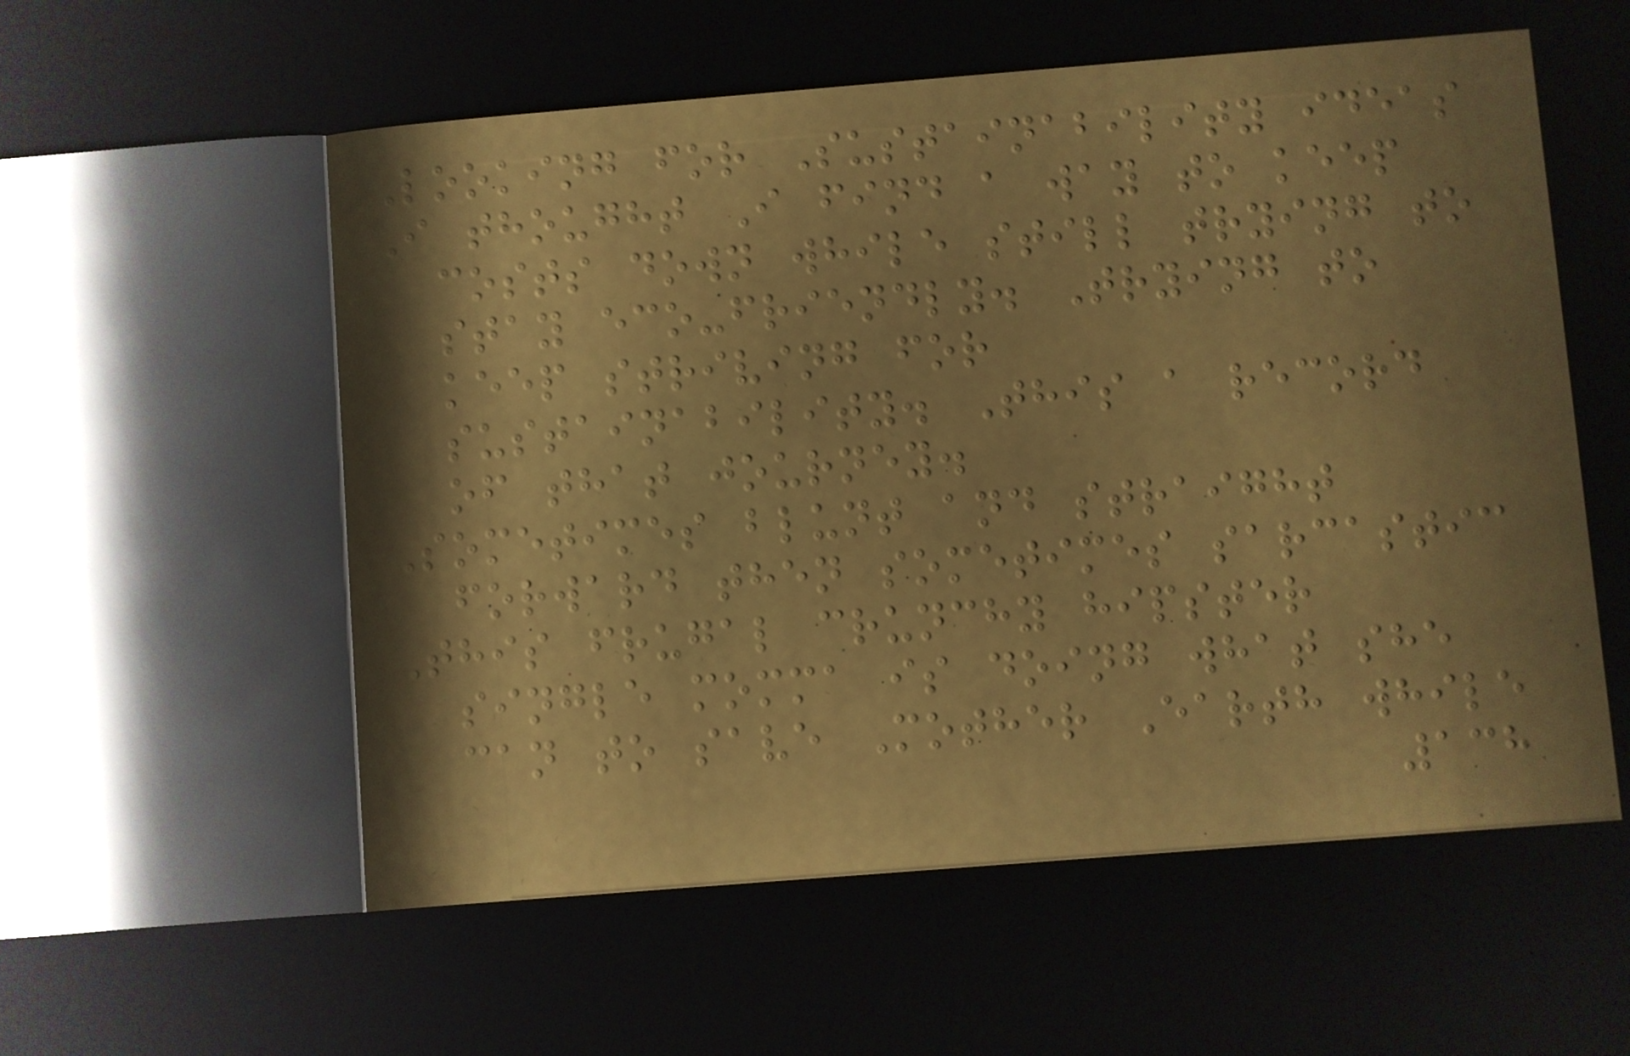Looking for Sustainability ideas
I thought I find a way to keep
costs down while still trying to
stay eco-friendly. Trying to
keep striving for
sustainability. This a record
of that journey.
Sometimes blunt and straight
forward then sometimes sarcastic
This frugal crunchy hipster
single momma is doing what she
can to save Mother Earth while
138
